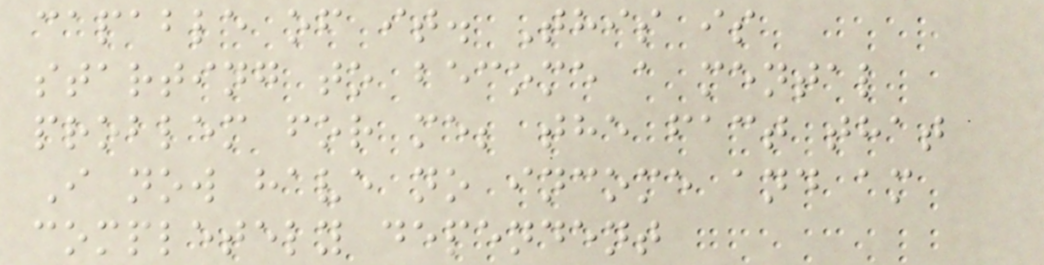capable of it. This is
starting to become a mental
problem for me; the fact that
I now have no income and am
completely dependent
